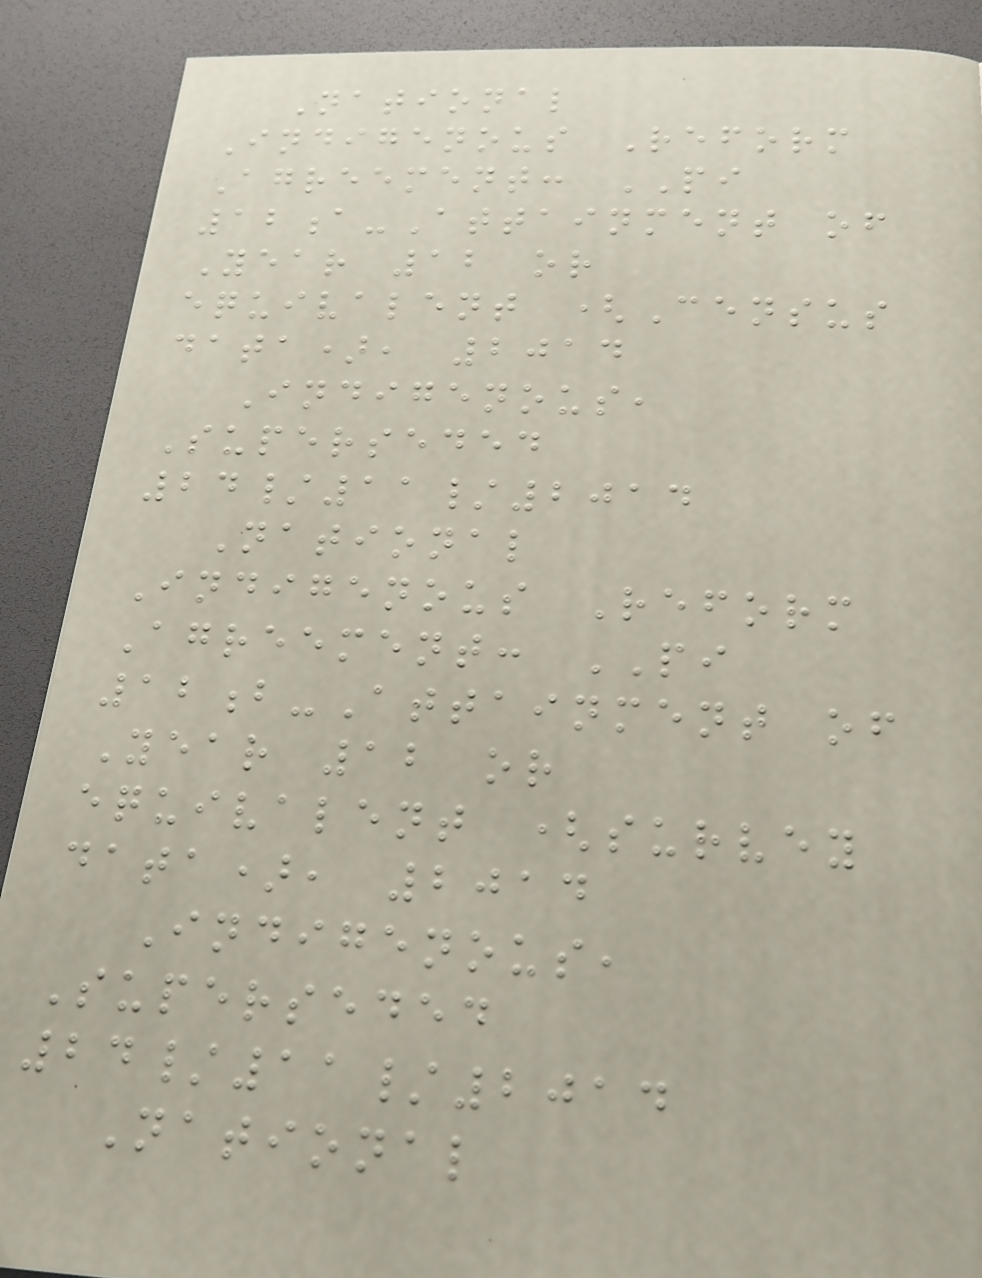National
Indigenous Reform
Agreement: PI
12a-Attainment of
Year 12 or
equivalent (Census
data), 2014
Indigenous,
Superseded
24/11/2014
National
Indigenous Reform
Agreement: PI
12b-Attainment of
Year 12 or
equivalent (survey
data), 2014
Indigenous,
Superseded
24/11/2014
National
